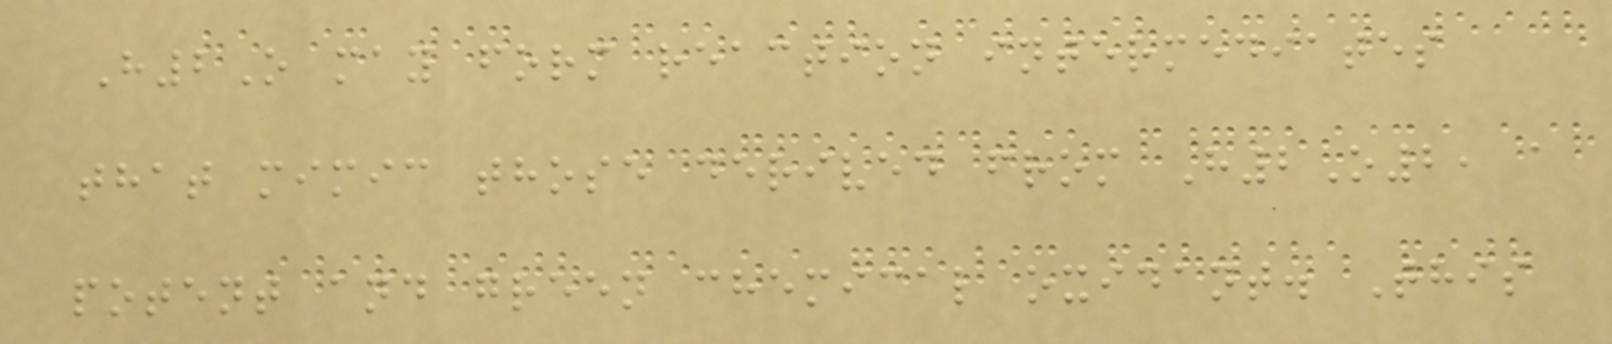H2O may form reaction intermediates
that mimic those derived from H2O2, a
potent and green chemical oxidant. This
